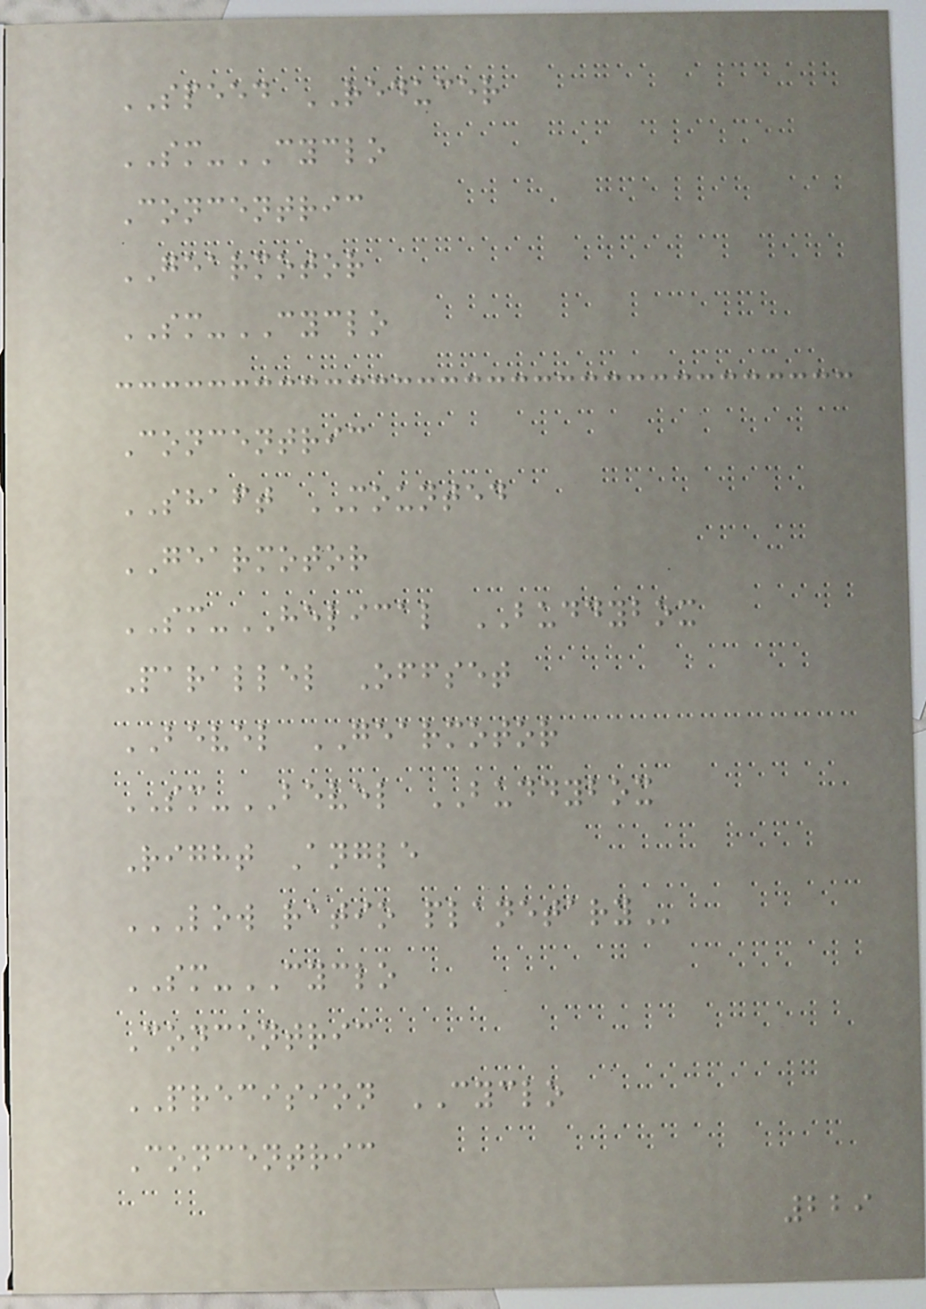SPEED REDUCER
SM-CYCLO
Concentric
GEARMOTOR
SM-CYCLO
Concentric
SHAFT MOUNTED
GEARMOTOR
SM-HELICAL BUDDYBOX
Parallel Offset
BEVEL GEARMOTOR
SM-BEVEL BUDDYBOX
Right Angle
LOW RATIO PLANETARY
SM-CYCLO
Concentric
PRECISION CYCLO
Concentric
229
